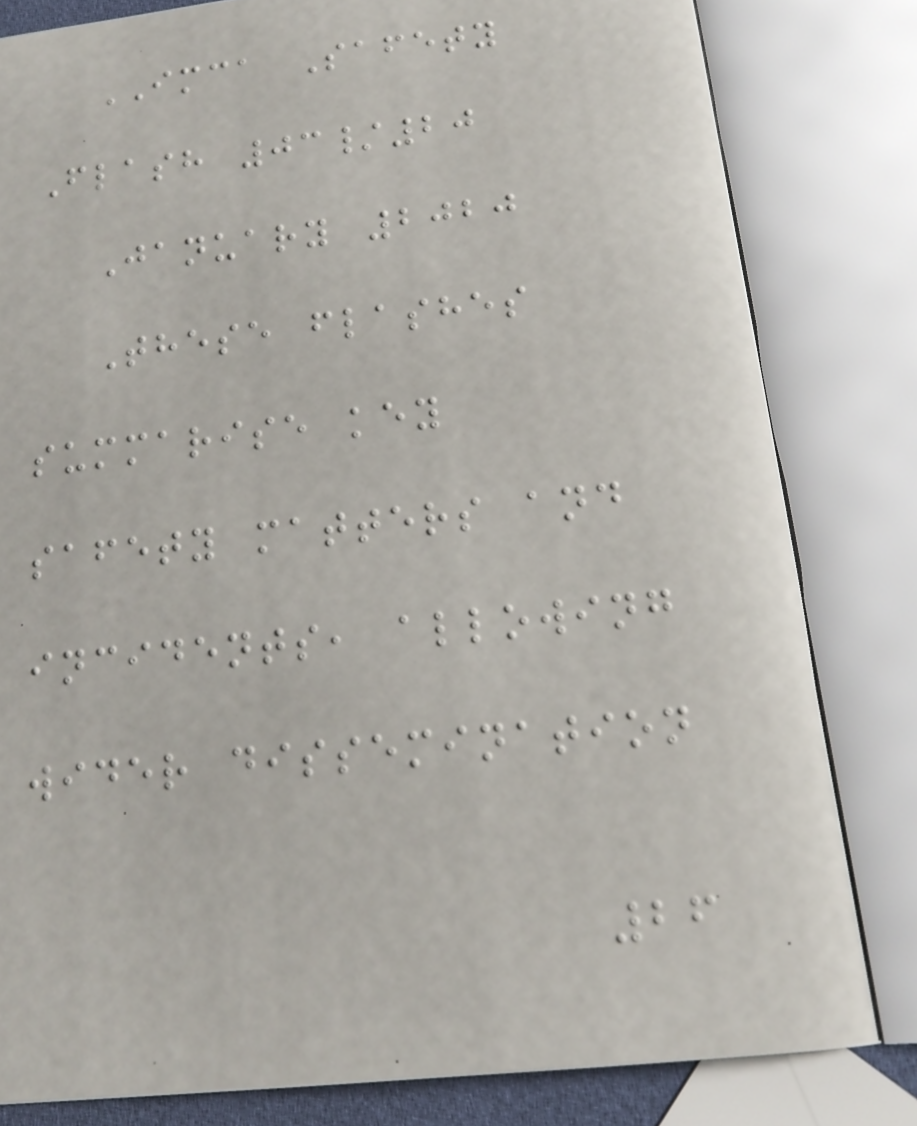IMCA Safety
Flash 03/20
January 2020
These flashes
summarise key
safety matters and
incidents, allowing
wider dissemination
26
